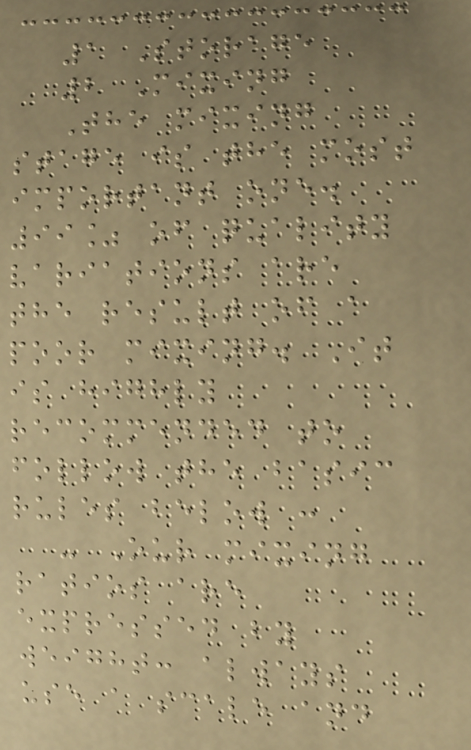1 Storage
2 Mixing
The mixing
stage is the most
important one.
99% of quality
variations are
the result of a
poor mixing. It
is highly
recommended to
follow the basic
rules below :
- Our mixing
ratios are
expressed by
weight: always
use a scale and
